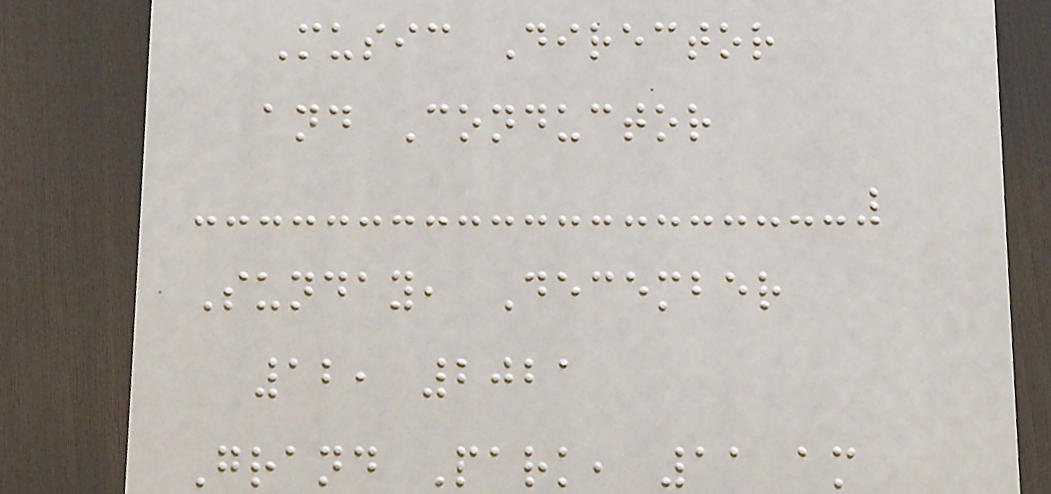Music Director
and Conductor
Sunday, December
12, 2021
Grand Park, 11 am
